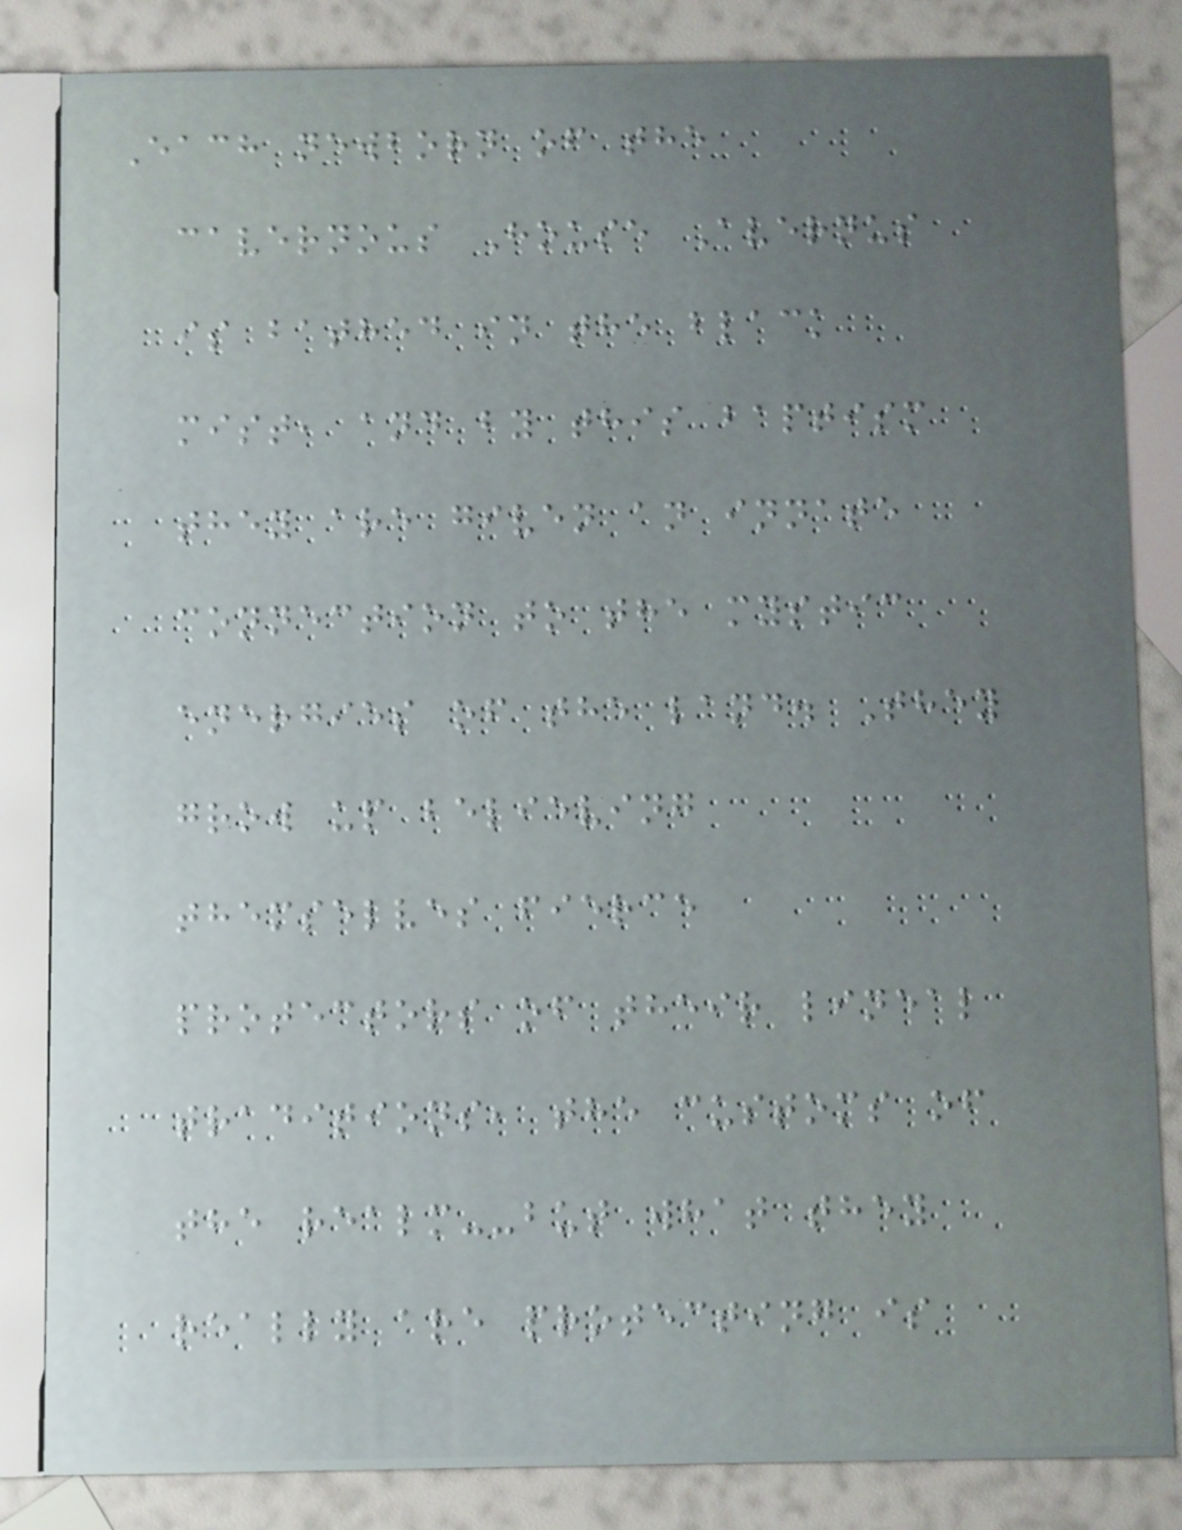Each newborn of the
cavernous House Avernus
is bathed in the black
mist, and by this baptism
they are given an innate
connection to the mystic
energies of the land. They
grow up believing
themselves fierce
protectors of their lineal
traditions, the customs of
the realm--but what they
really are protecting is
